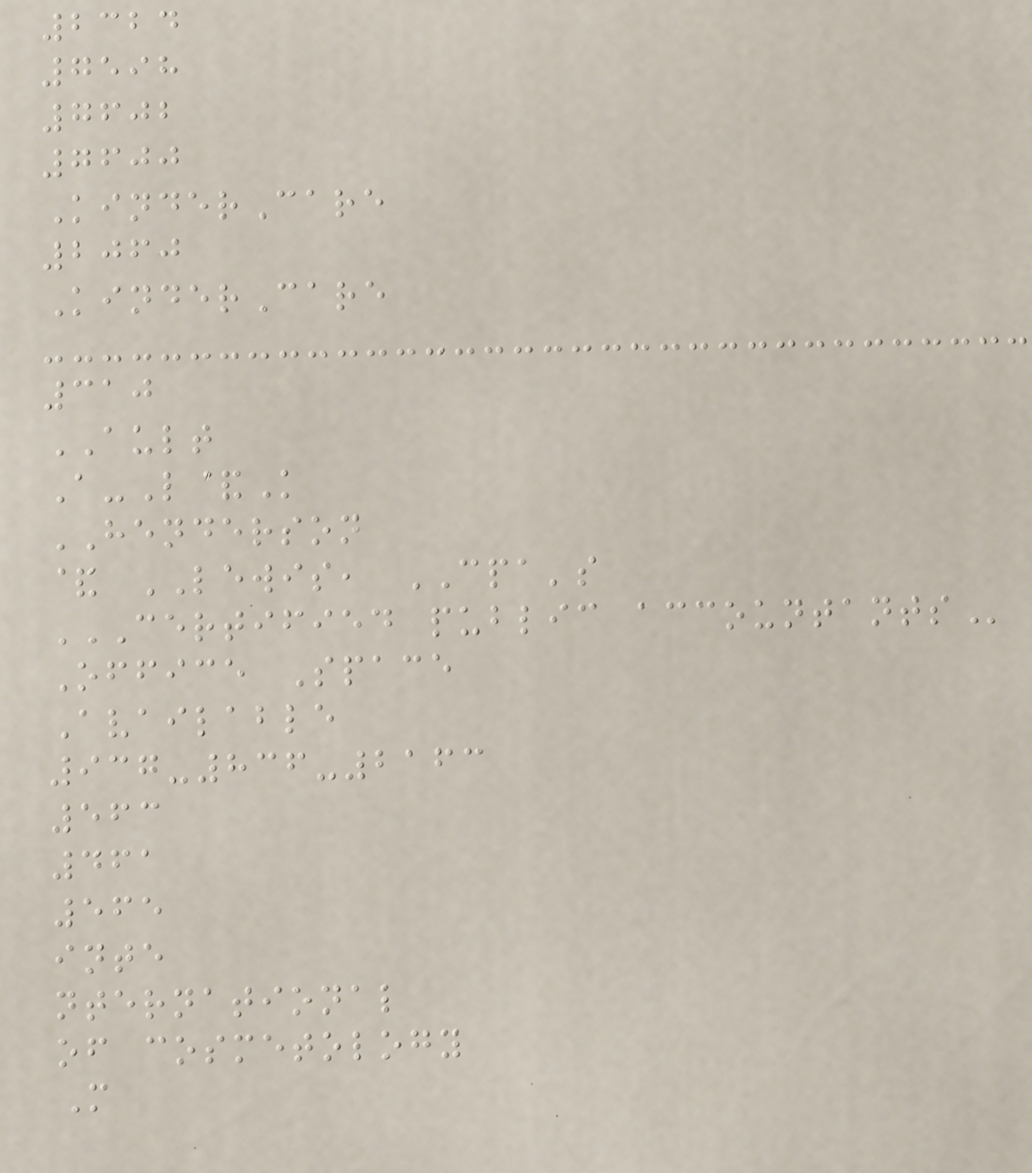2324
7598
7602
7600
KinderCare
2060
KinderCare
310
AULT
A-L&K
HENDERSON
& LEWIS, CPA's
CERTIFIED PUBLIC ACCOUNTANTS
Office Space
Available
937-836-2163
563
461
565
inte
nternational
of cosmetology
M
